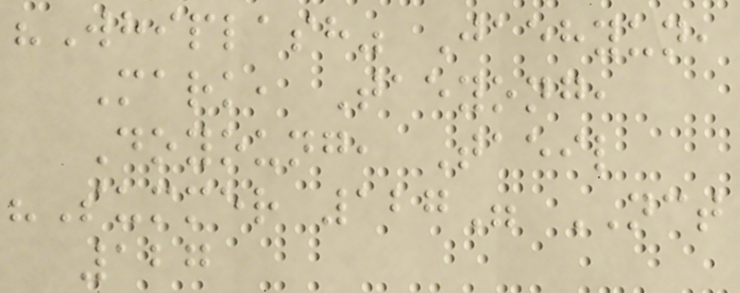"Whiplash" Jaehyun,
Mark, Taeyong,
Doyoung, Taeil
"Summer 127" NCT
127
